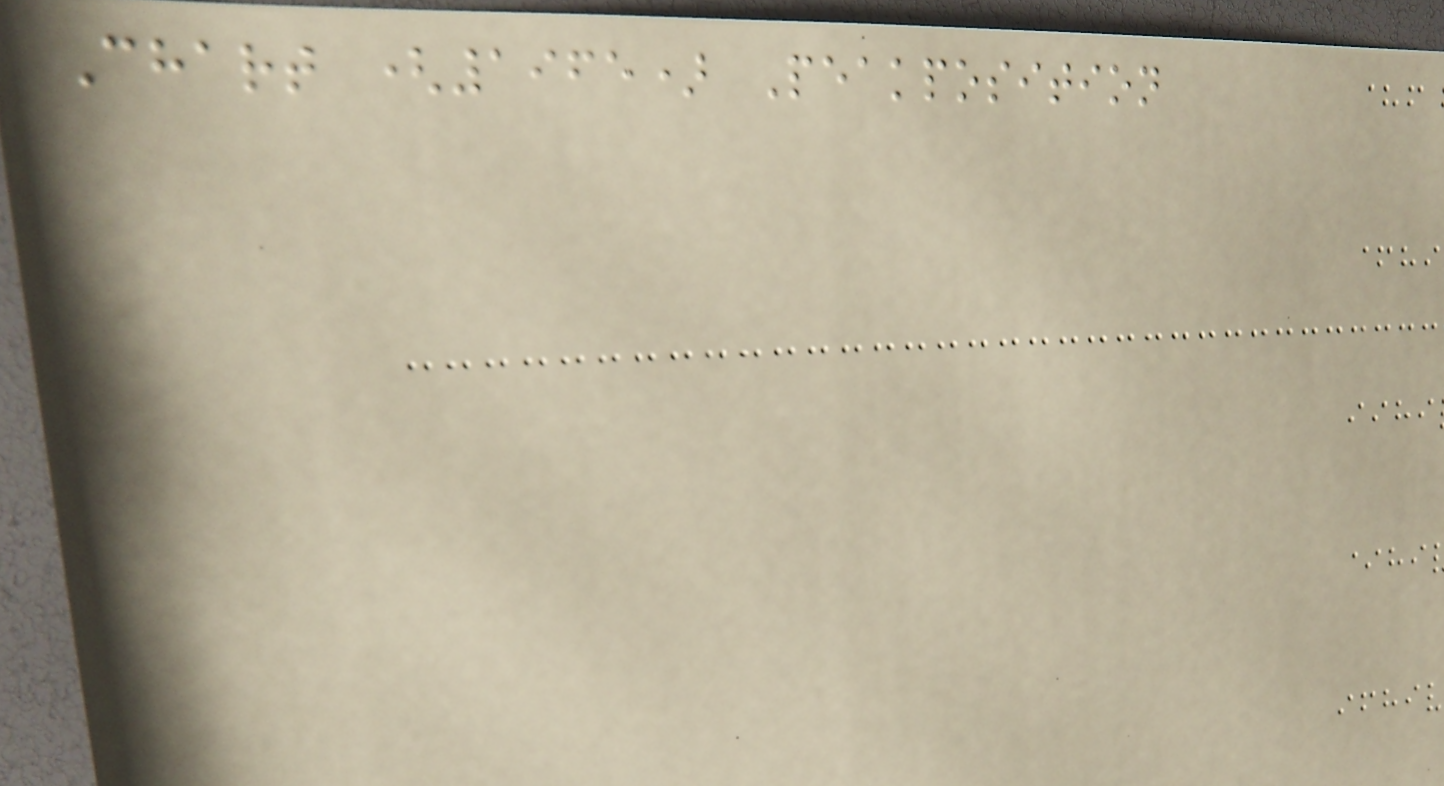Chart (1965) Peakposition
